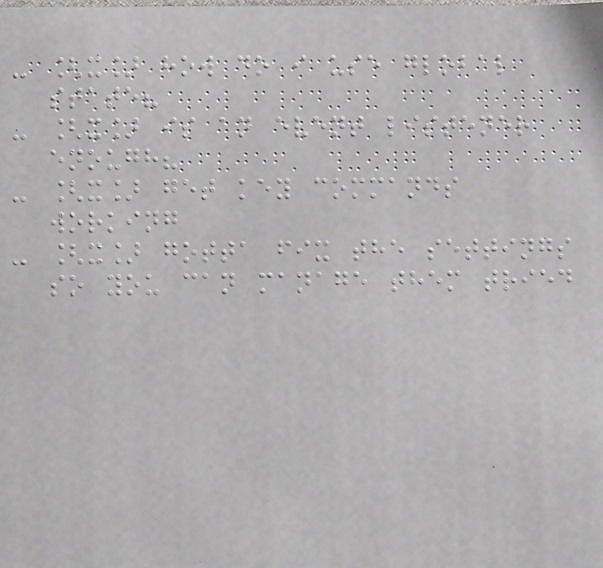- [x] how do i use global
state?
- [x] is an event listener
enough?
- [x] get key commands
working
- [x] gotta fix the settings
so you can manage them tried
